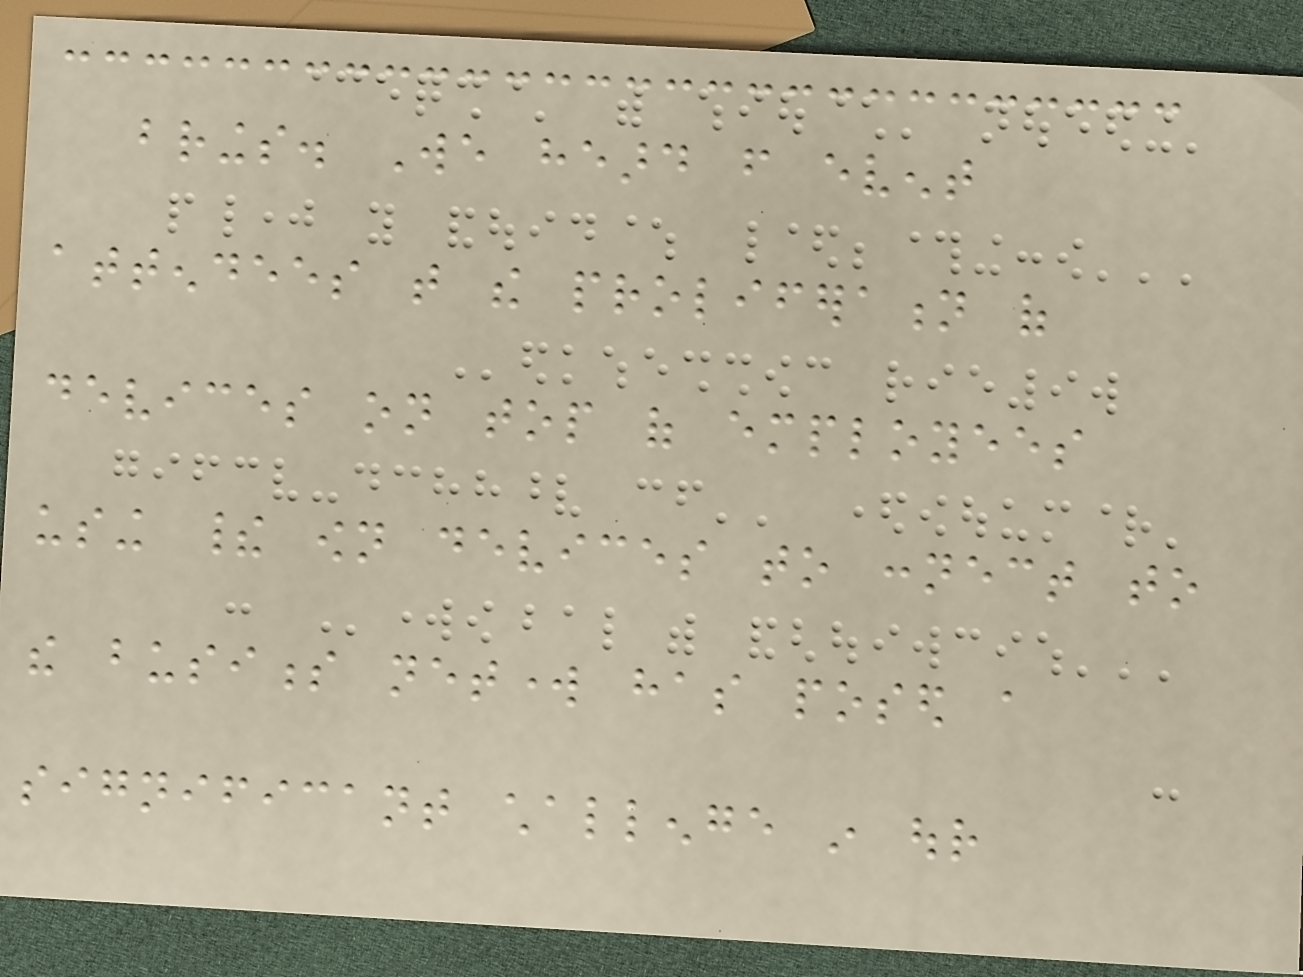brings. We heard from event
attendees that the proliferation of
devices on top of employees
using their own devices to connect to
the business network has posed a
significant challenge in our
